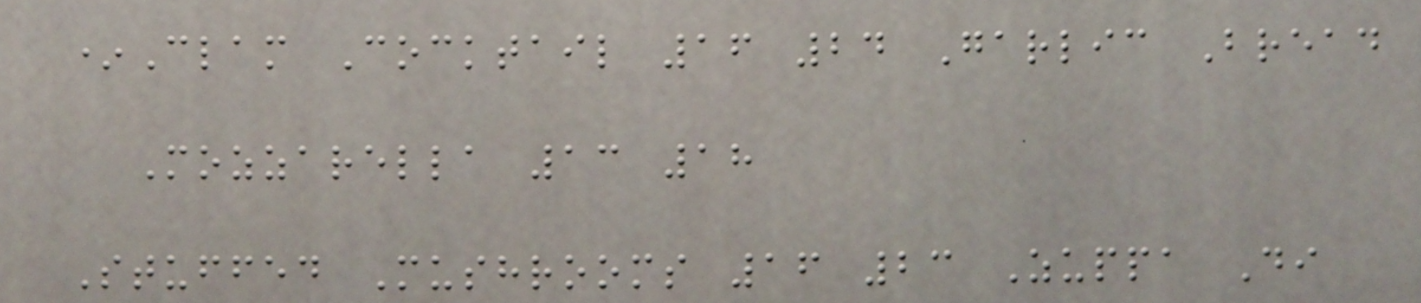*Clam Cocktail 16 24 Garlic Bread
Mozzarella 13 18
Stuffed Mushrooms 16 23 Zuppa Di
